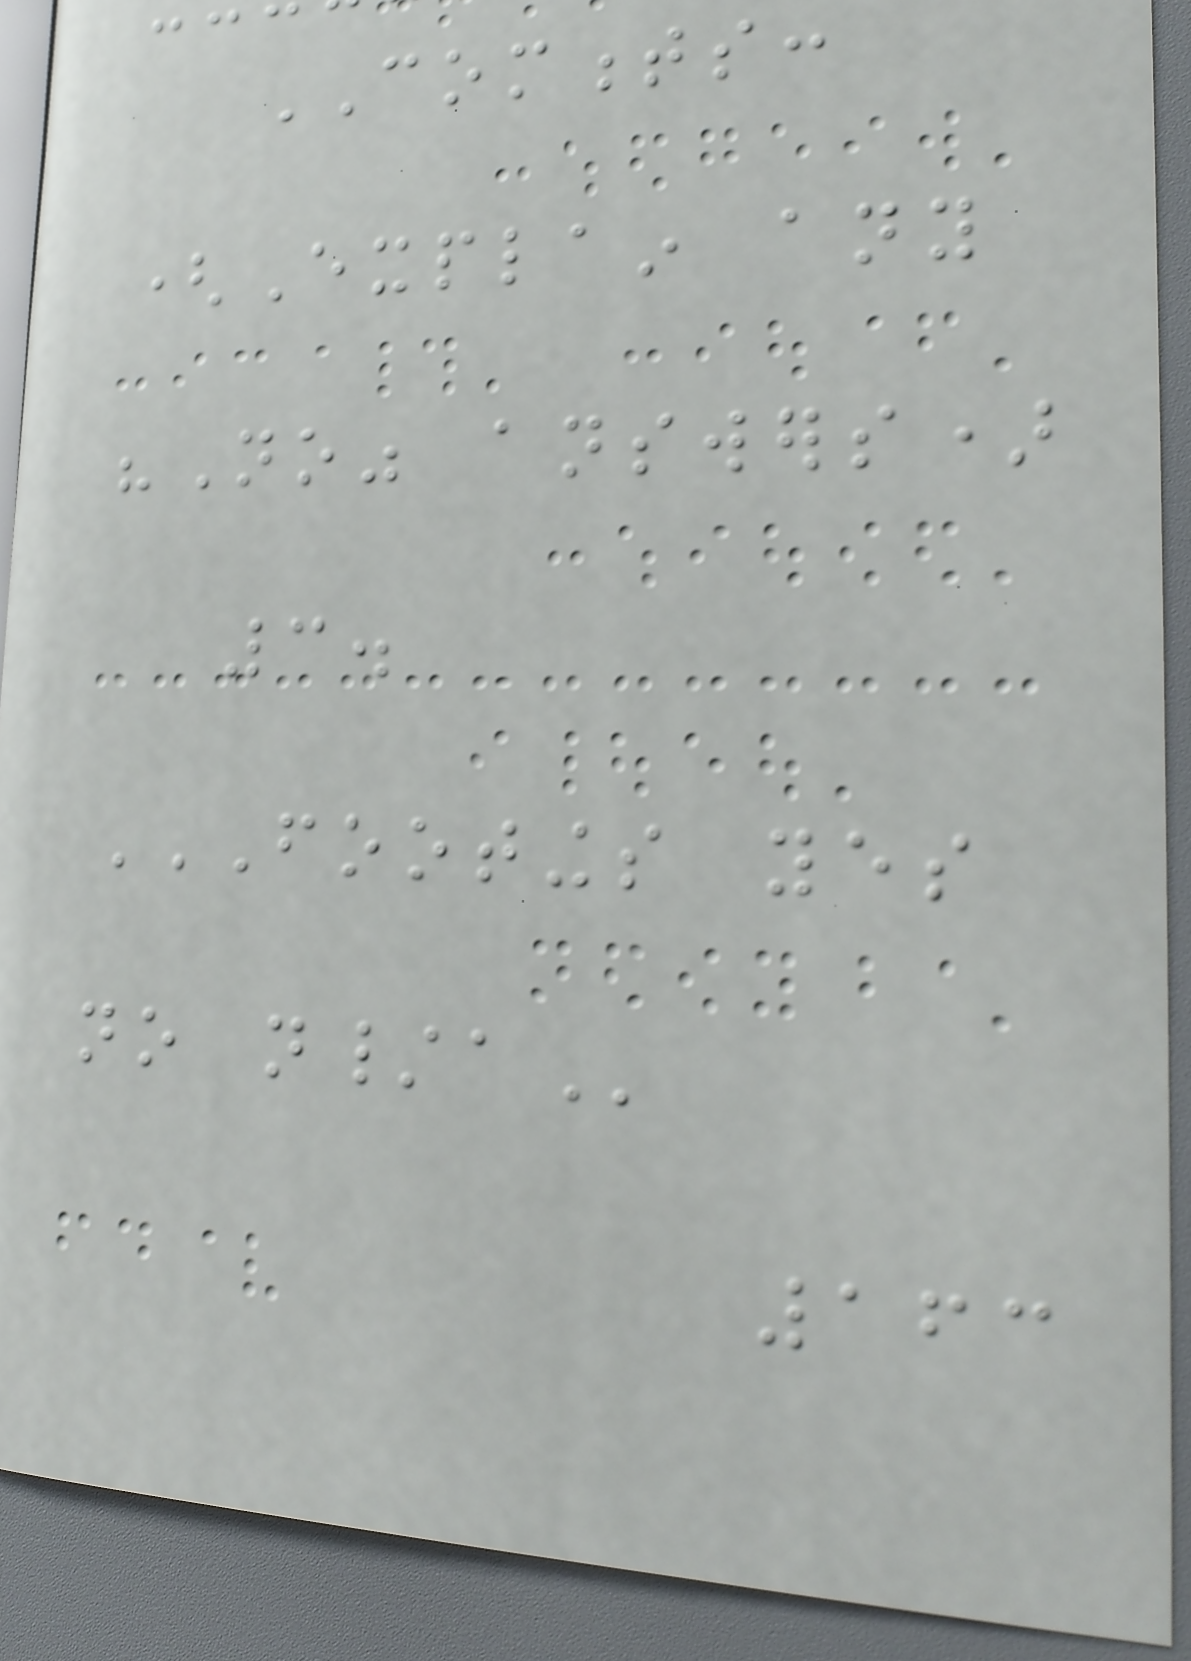COMMENTS:
(Explain any
"No" answers)
3.
FOOTINGS YES
NO N/A
163
